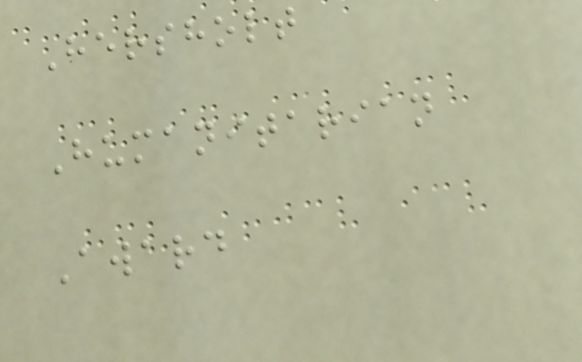Hersholt
Humanitarian
Award
